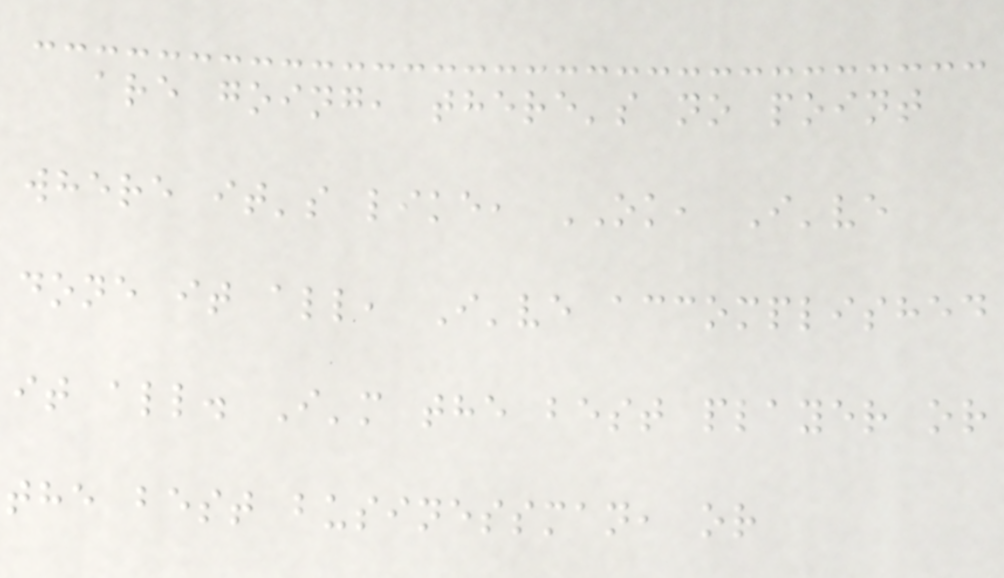are going, there's no point
where it's like, OK, I've
done it all, I've accomplished
it all. I'm the best player or
the best businessman, or
